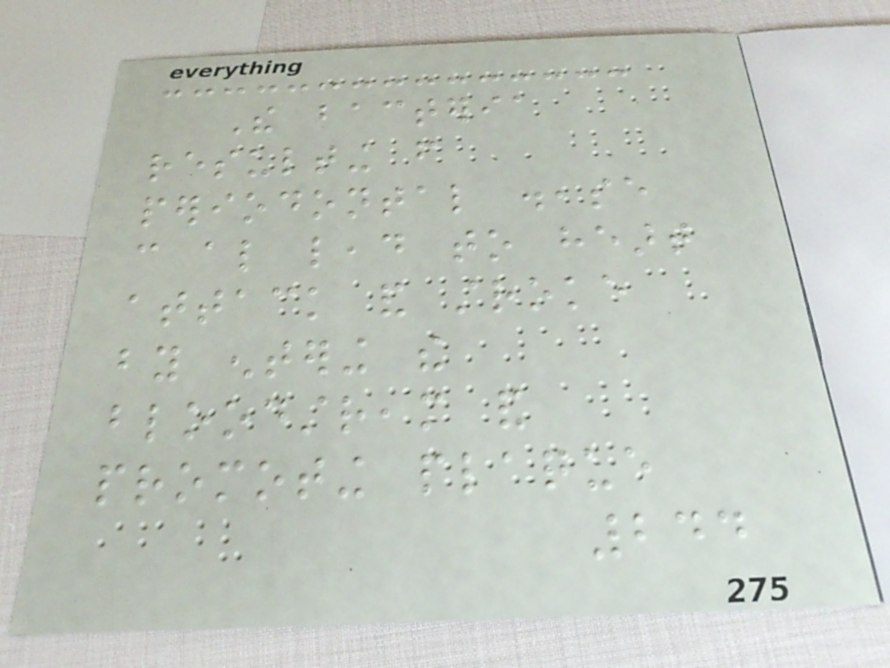The bacteria
resulting from
periodontal disease
can also lead to heart
attack and stroke
by entering the
bloodstream and
promoting plaque
244
